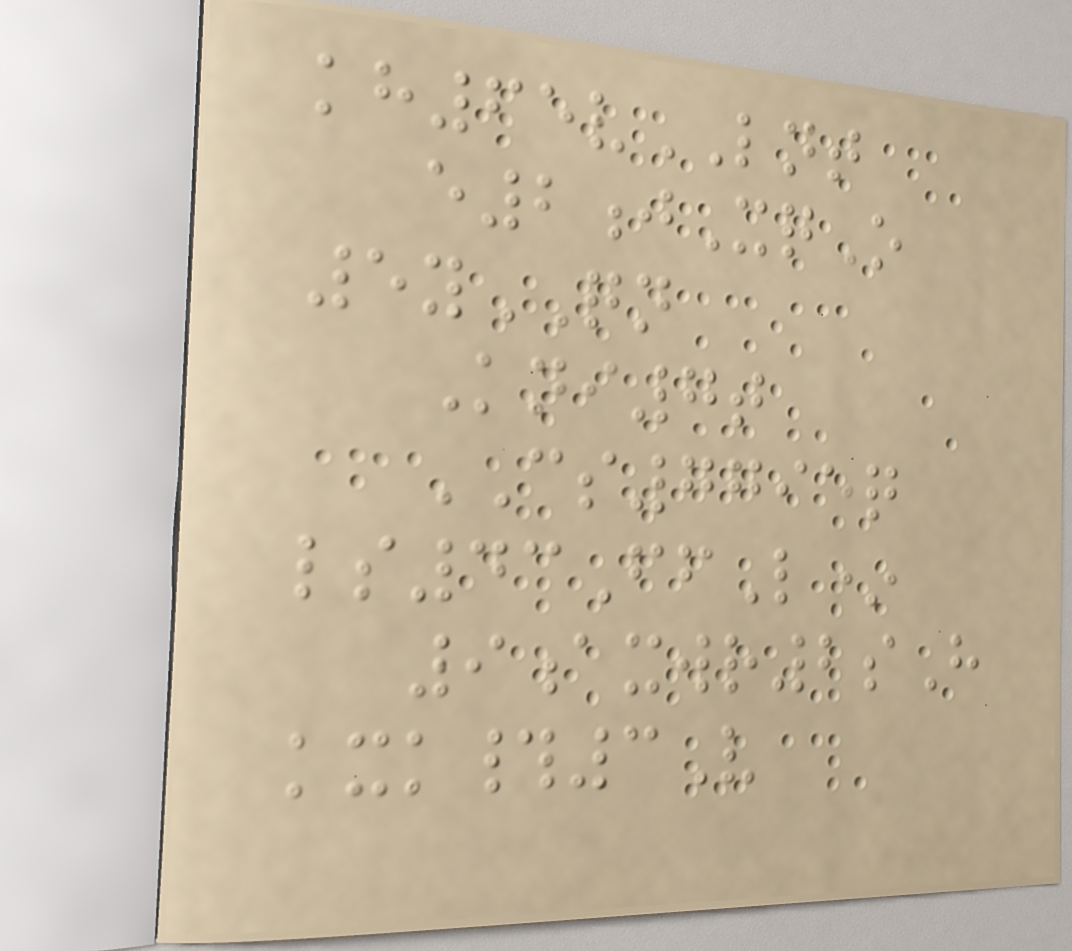kh65vLNT
e2jXqO
5yQN
Kni7t
CS7795q
ls43FfL*
9axwr2sH
kxk#3V
